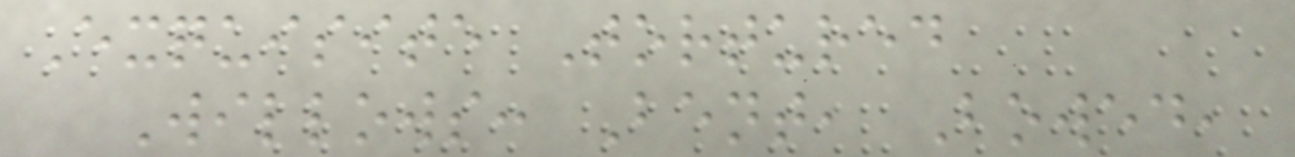Exquisite Tortured
Willows: Bent, Bowed,
